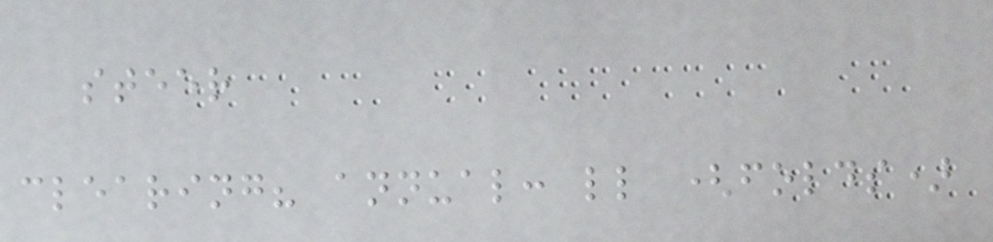steer
clearing? annual: ll (folds)
